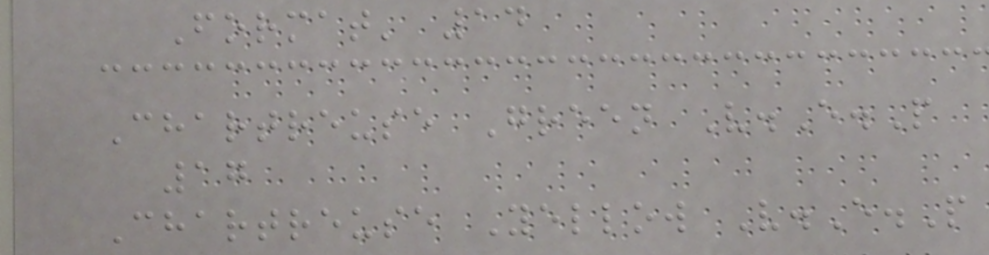Format' 14
Chartreuse Green V.E.P
17
Chartreuse Yellow V.E.P
